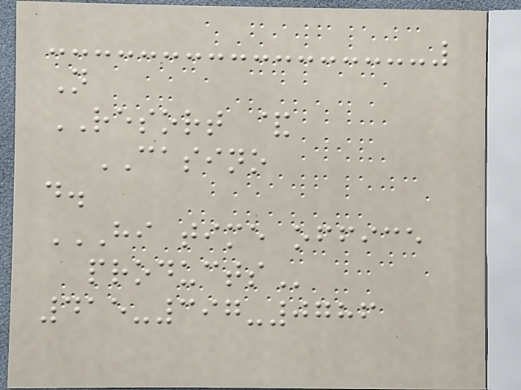N
RESORT &
CASINO
d.
HI TIME OFFICE
PRODUCTS
415-397-0786
